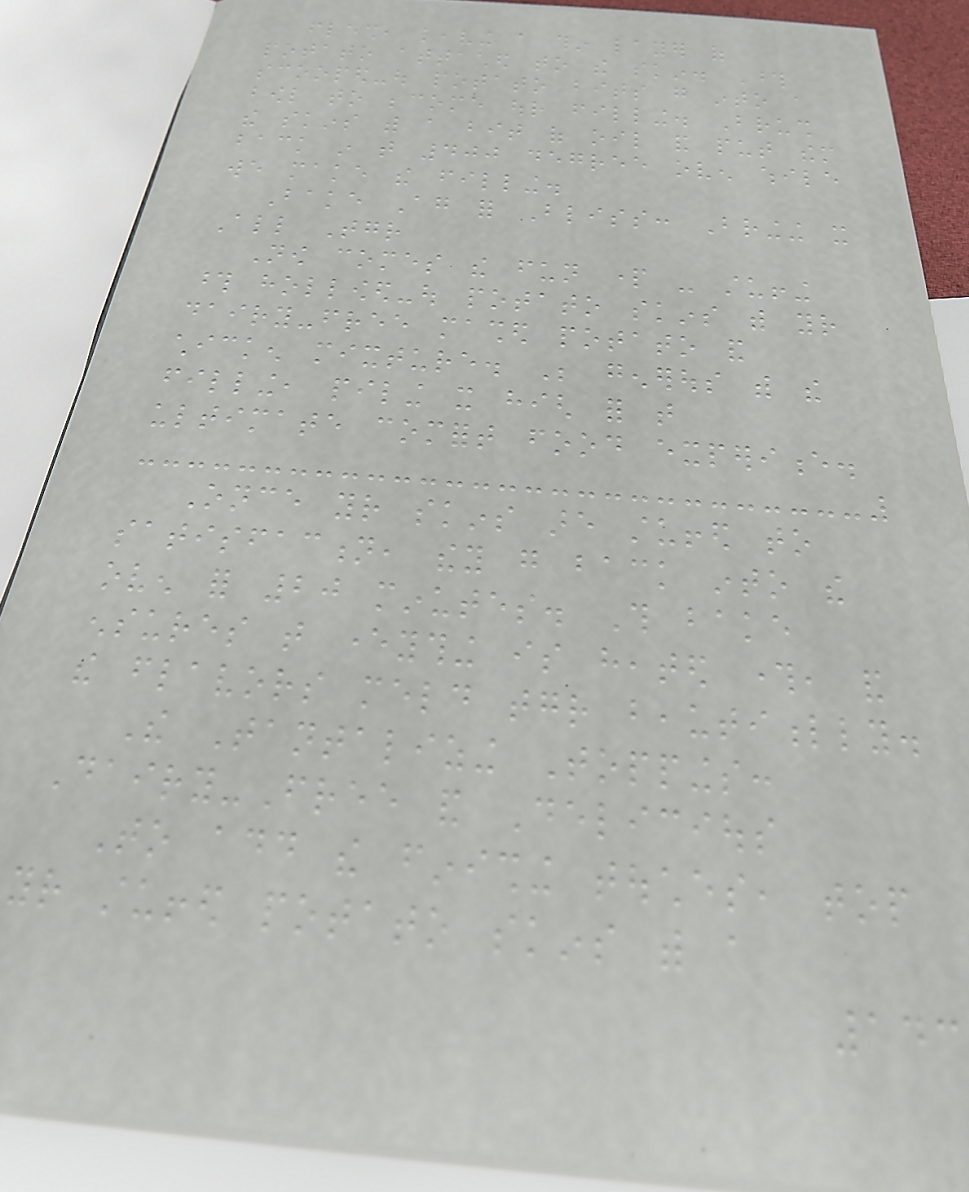flesh, leaving a thin layer of
potato attached to the skin. Those
scooped-out potato bits go into a
bowl to become our filling. Brush
the skins with a bit of oil and put them
back in that 400 degree oven while
we make the filling.
Bake Again for Bliss: Bringing it
All Together
Now comes the fun part - stuffing
those hollowed-out potato skins with your
dairy-free mashed potato and
chicken mixture. Be generous with the
filling, piling it high for that
ultimate comfort food experience.
Once your skins are stuffed to
satisfaction, they go back into the
oven for 20 minutes. This bake
ensures that everything is heated through, and
the flavors meld together beautifully.
The Tantalizing Toppings:
Dairy-Free and Delicious
To add the finishing touches, top
your stuffed potato skins with a
143
